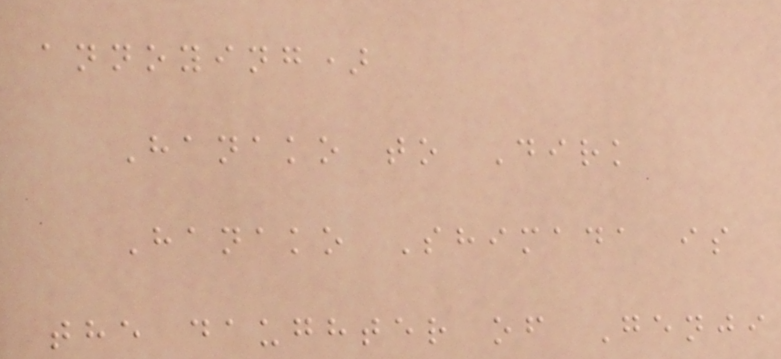annoying)
Hanako to Dirk
Hanako Shimada is
the daughter of Genji
